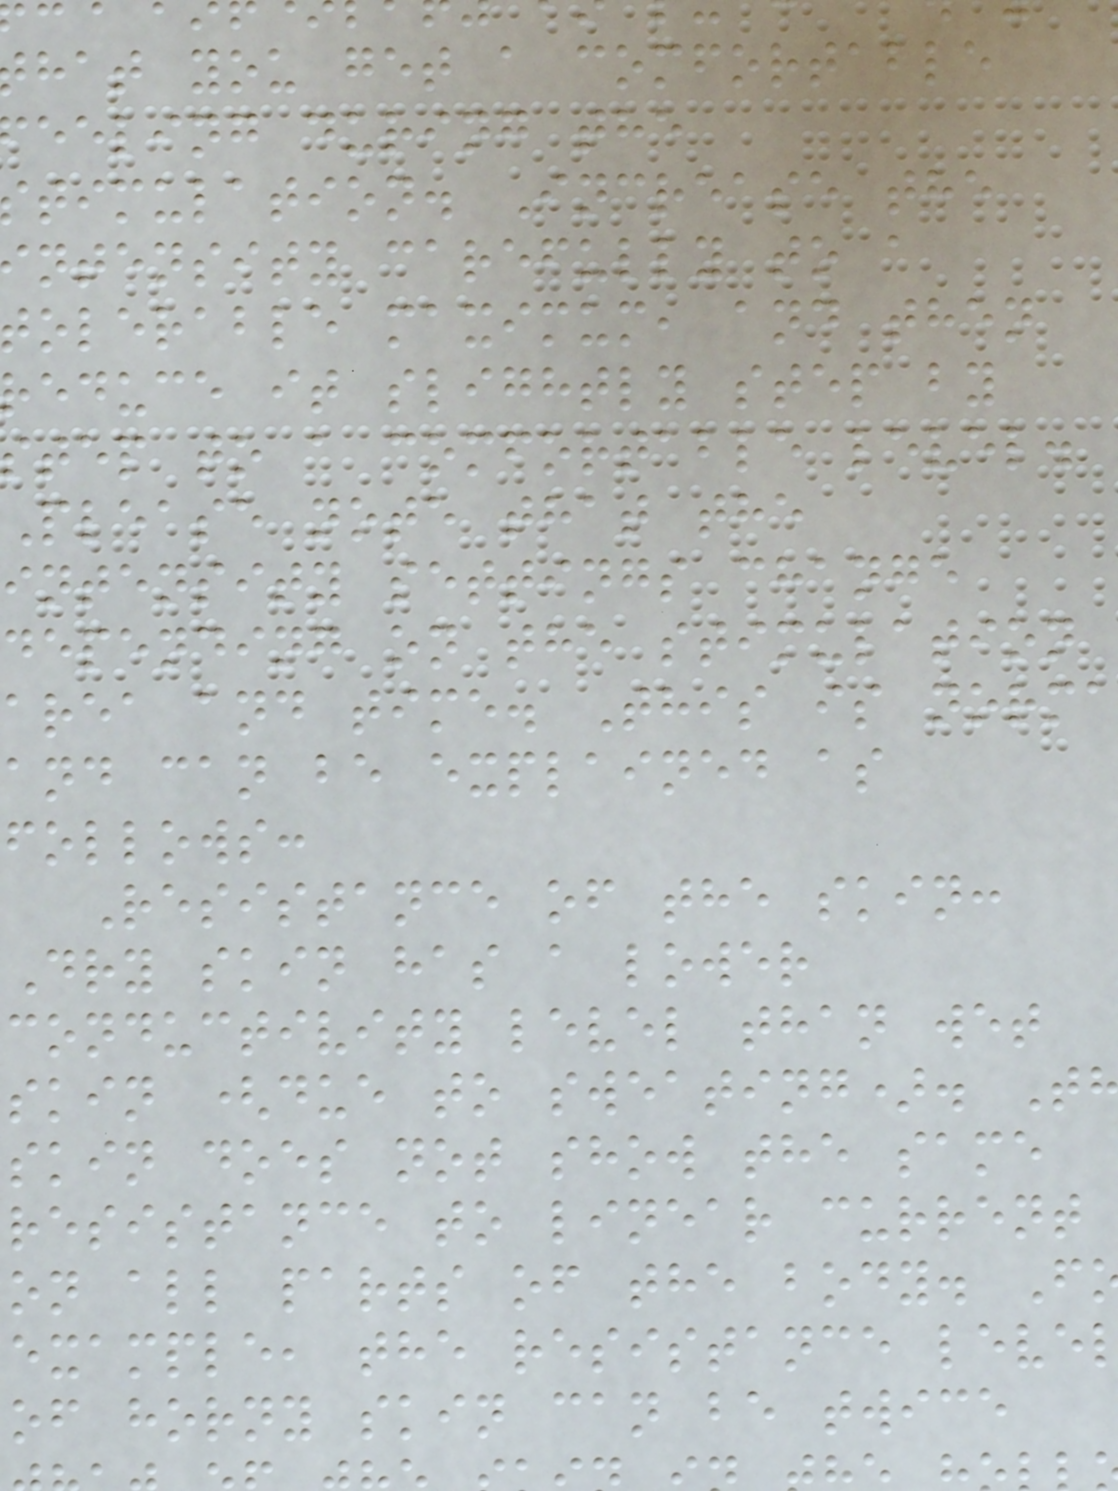hat you get a comfortable
eeling during the
timulation. Increase the
ntensity carefully to a
olerable maximum, and then
reduce it slightly step by
step to a comfortable level.
Please note that the
intensity settings change
depending on the stimulation
area and time. This is norma
and can be explained as
follows:
Resistance of the skin:
Dry skin has a lower
conductivity level than wet
skin (due to sweating). T
skin does not show the same
resistance to linear current
on all parts of the body. F
example, the resistance leve
of horny skin can be twice
